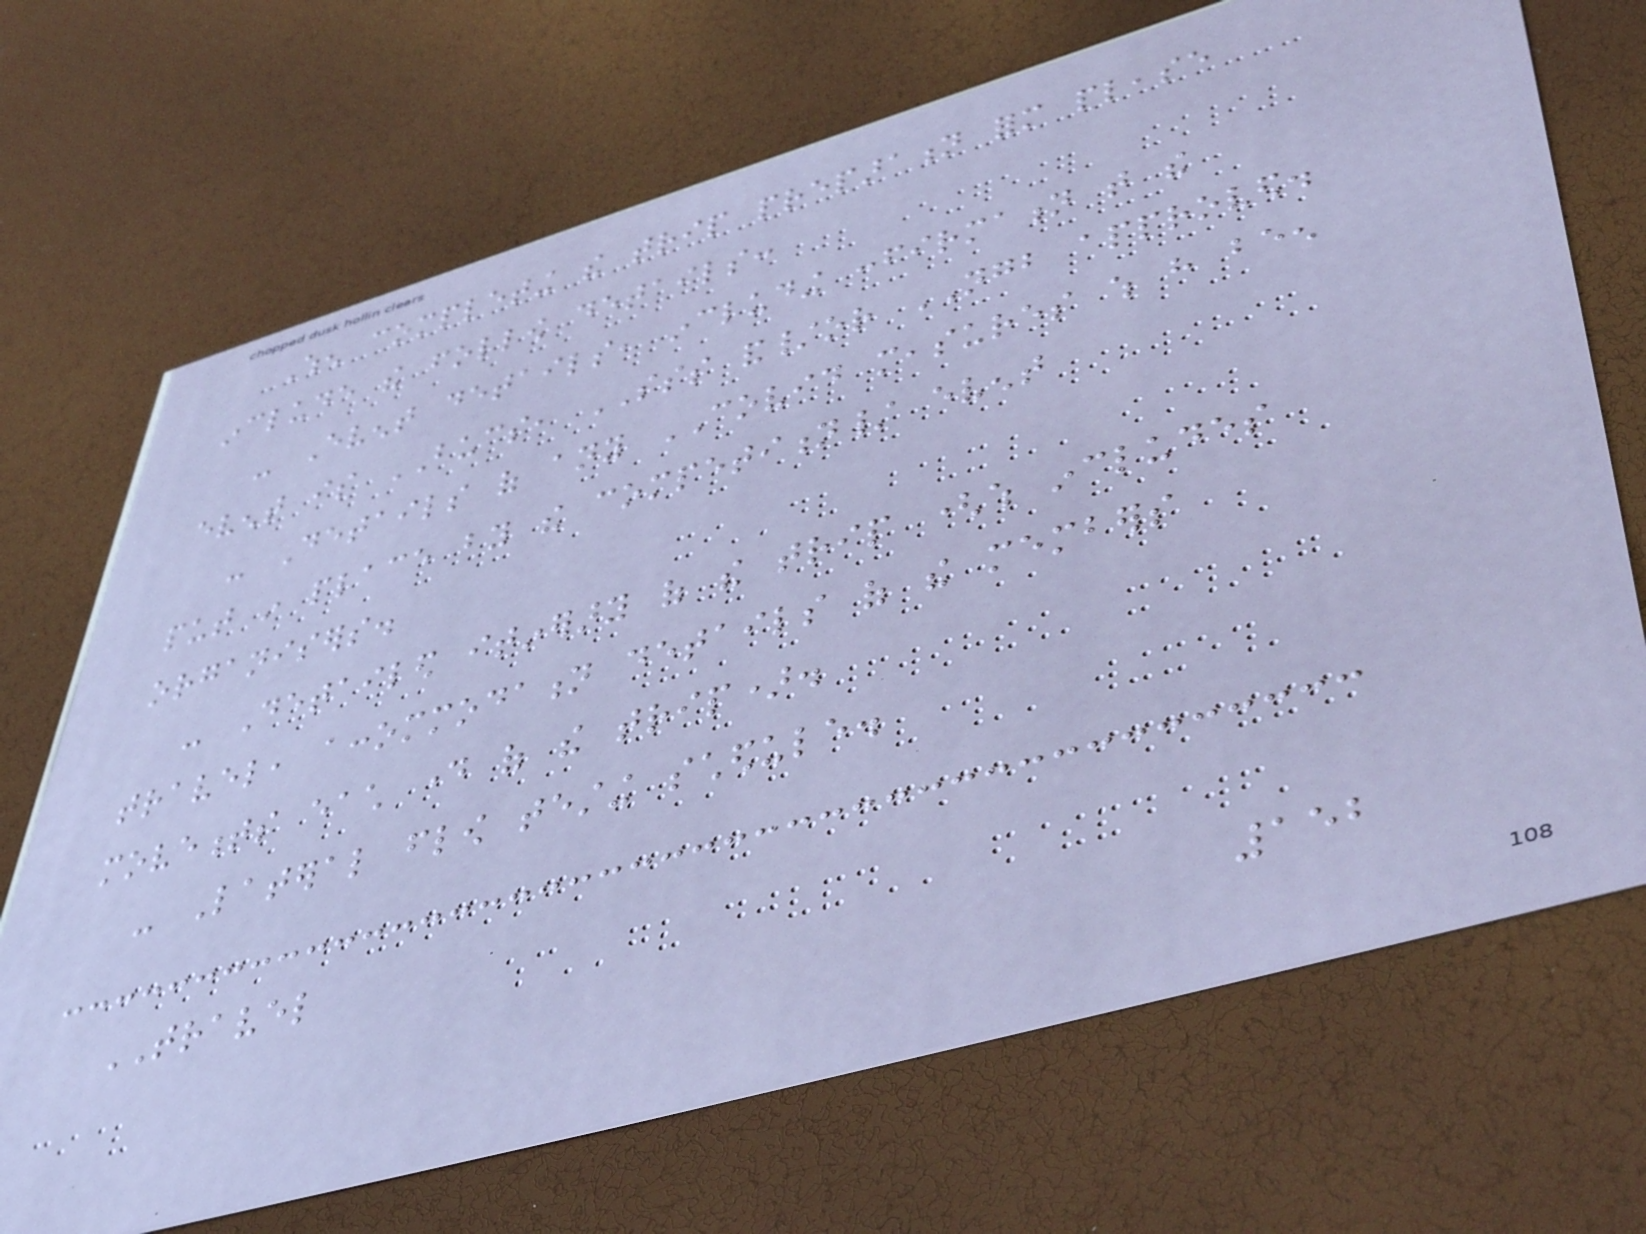When completing the trip preparation form please
include the follow details:
- Event details, including confirmation that the
event is BUCS, SSS and/or NGB approved.
- Details of any COVID measures which have been
put in place by the competition/ event
organisers.
- Detailed itinerary of the trip (which includes
travel, accommodation details of the members
movements each day of the trip).
- Lateral flow testing schedule.
TRAVEL
152
